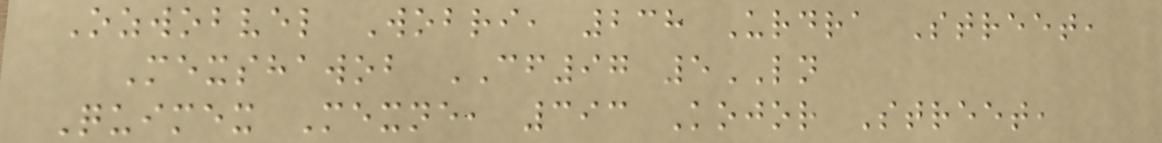Ozwobvel Wobri, 238 Urdra Street,
Mexshawob CF97 5LN
Quimex Mexne, 393 Kojor Street,
